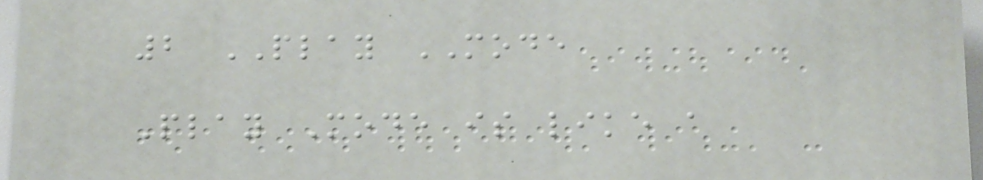2 PLAY MODE
Play Mode is like a
